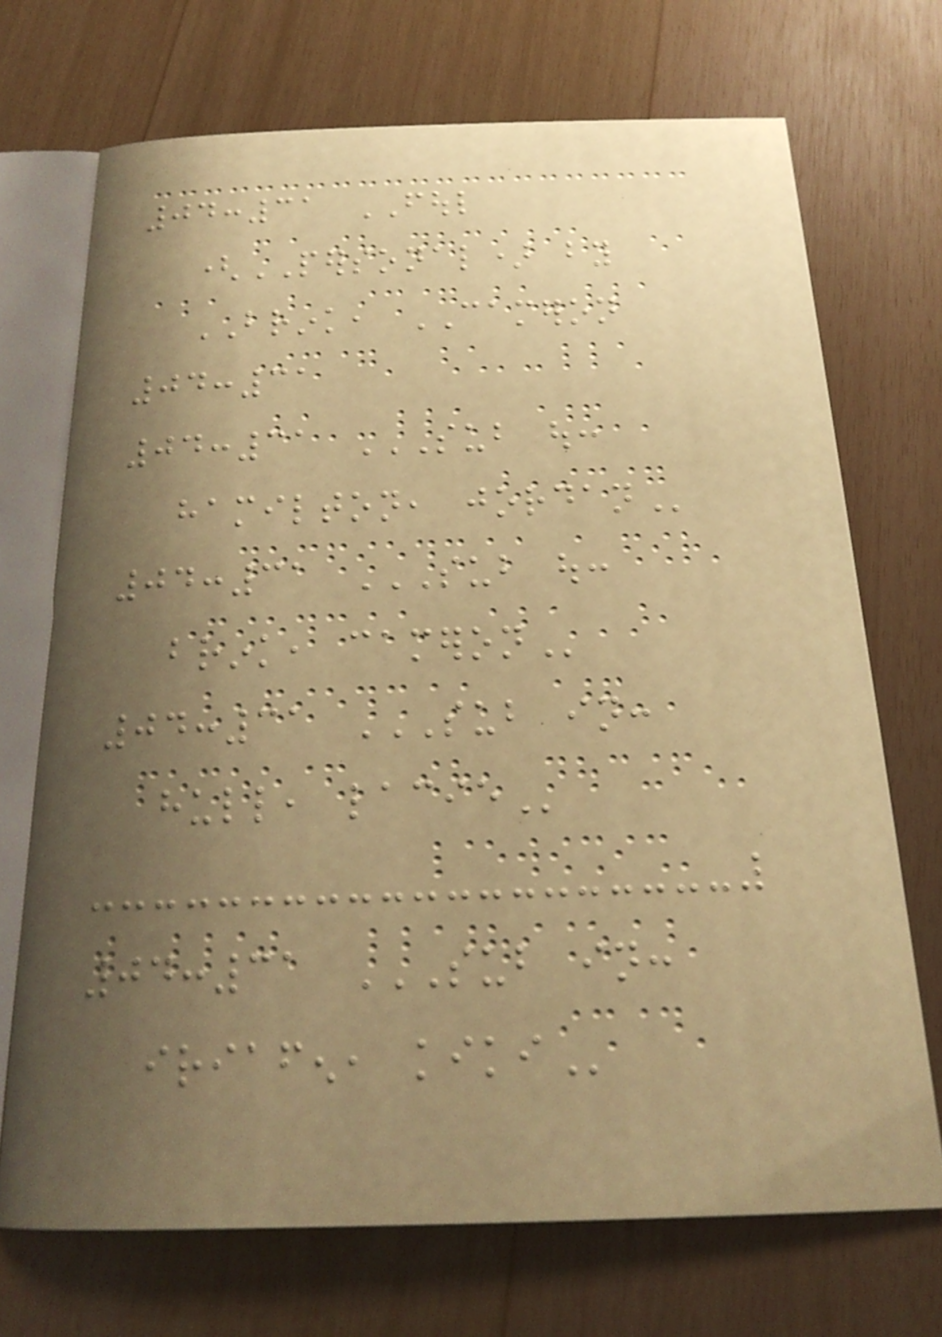04:31 FOUL
(PERSONAL) by
BRINK, CAMERON
04:31
04:31 SUB OUT:
HAMILTON, JORDAN
04:31 SUB OUT:
BRINK, CAMERON
04:31 SUB IN:
HULL, LACIE
04:31 SUB IN:
IRIAFEN, KIKI
